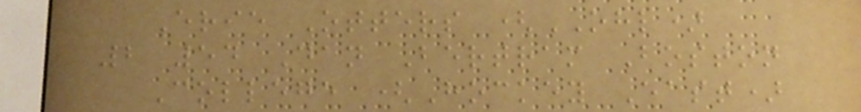Erie Otters (OHL)
2 54 Dan Bertram Boston
College (Hockey East)
